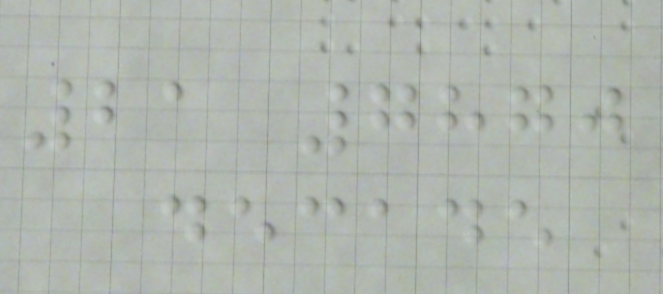21 7870
decade
